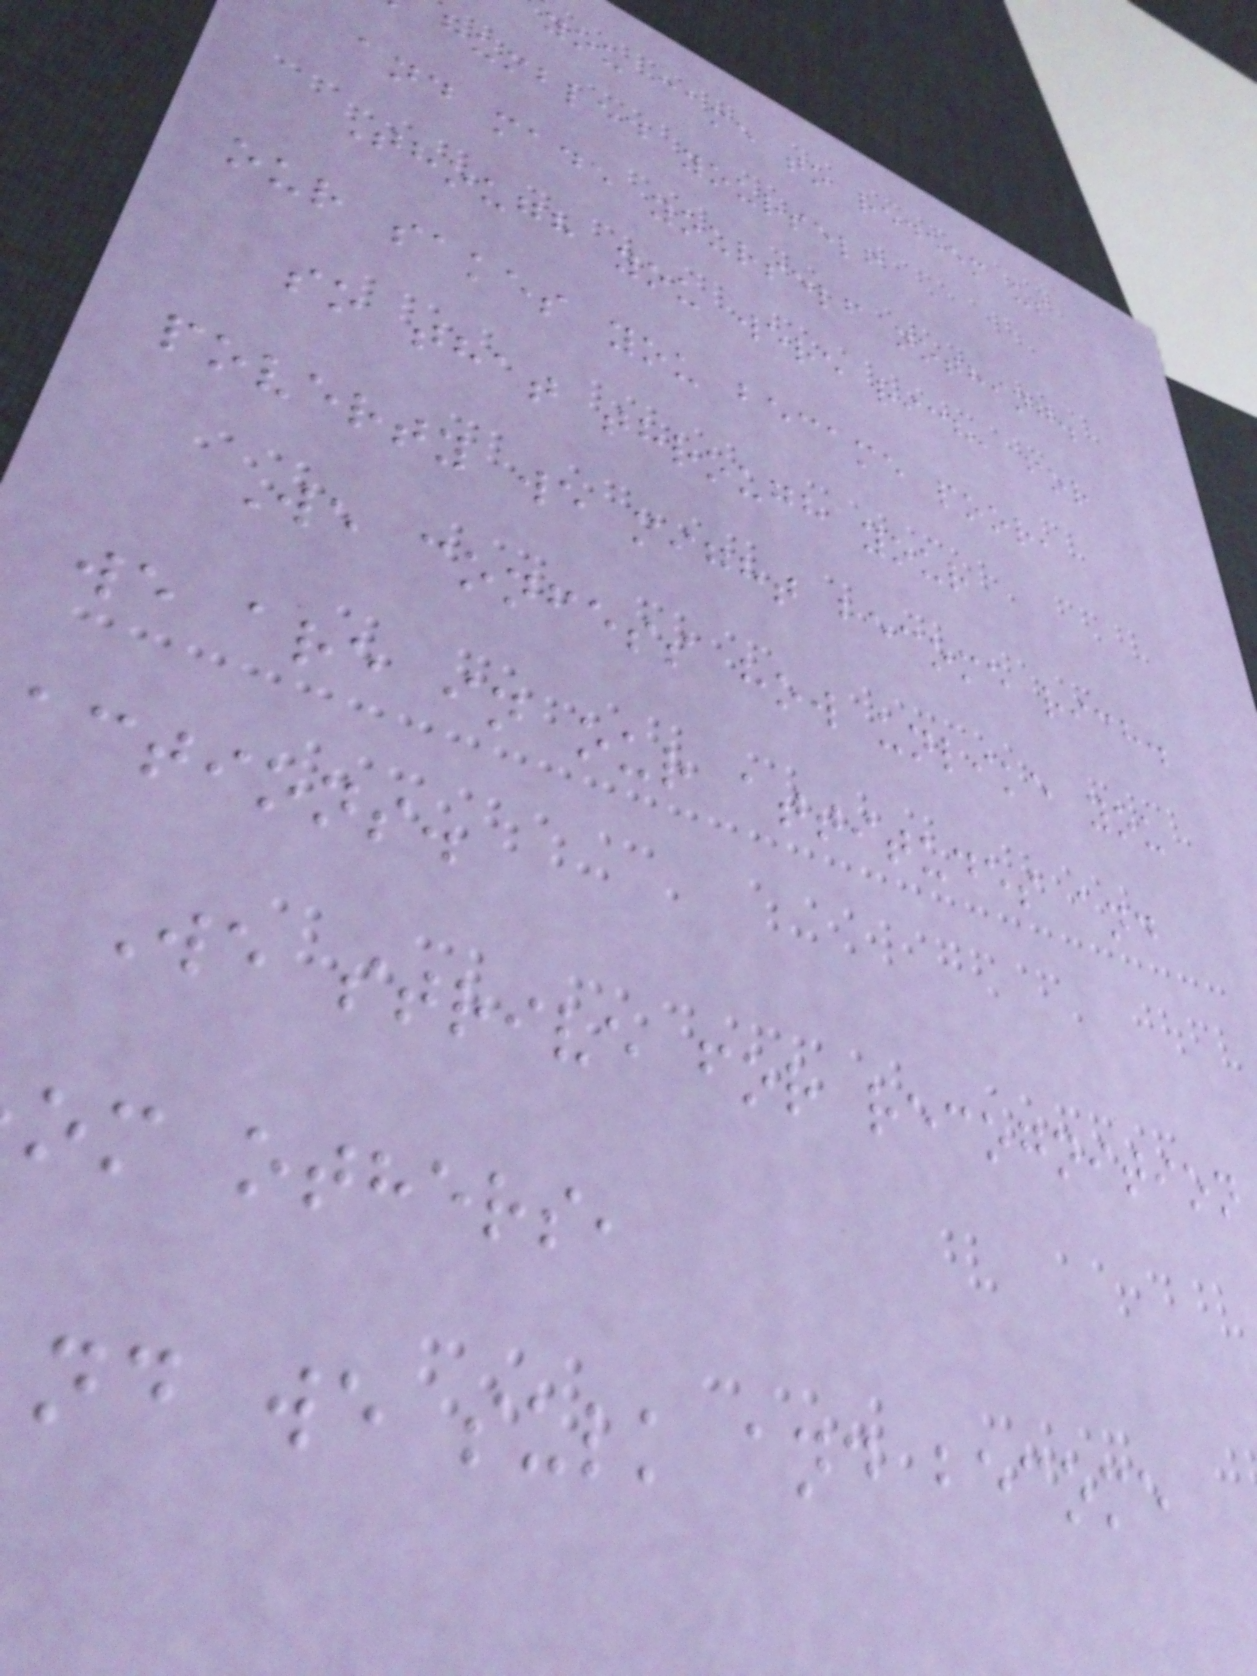you came to redeem us
humbled yourself
and made yourself nothing.
Though you were rich, for
our sakes you became poor,
so that through your
poverty we might become rich.
We confess how unlike you
we are in our attitudes and
actions.
We strive for recognition
om others,
nd we sulk and become
